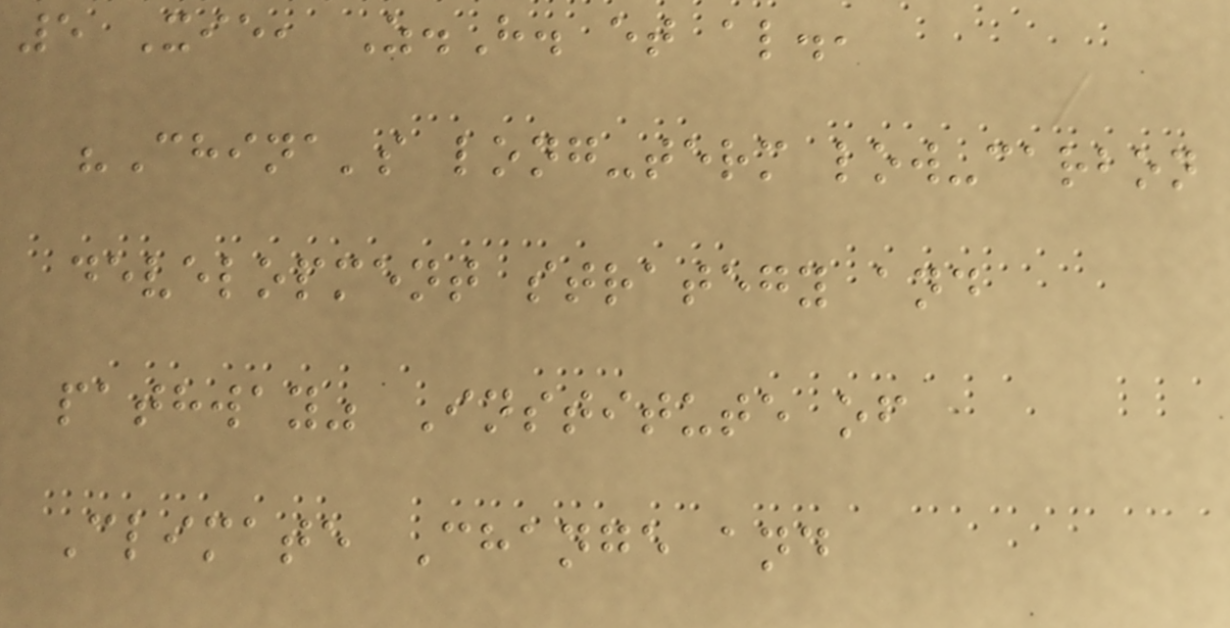5 Xie, Z.H. et al.,
"China's long-term low-carbon
development strategy and
pathway" Institute of
Climate Change and
